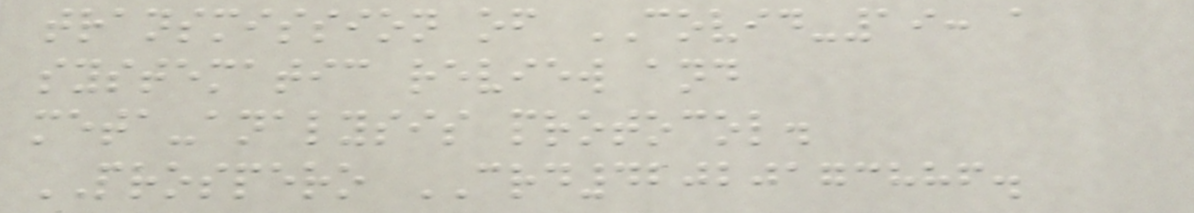transmission of COVID-19: a
systematic review and
meta-analysis protocol.
PROSPERO CRD42020173886.
